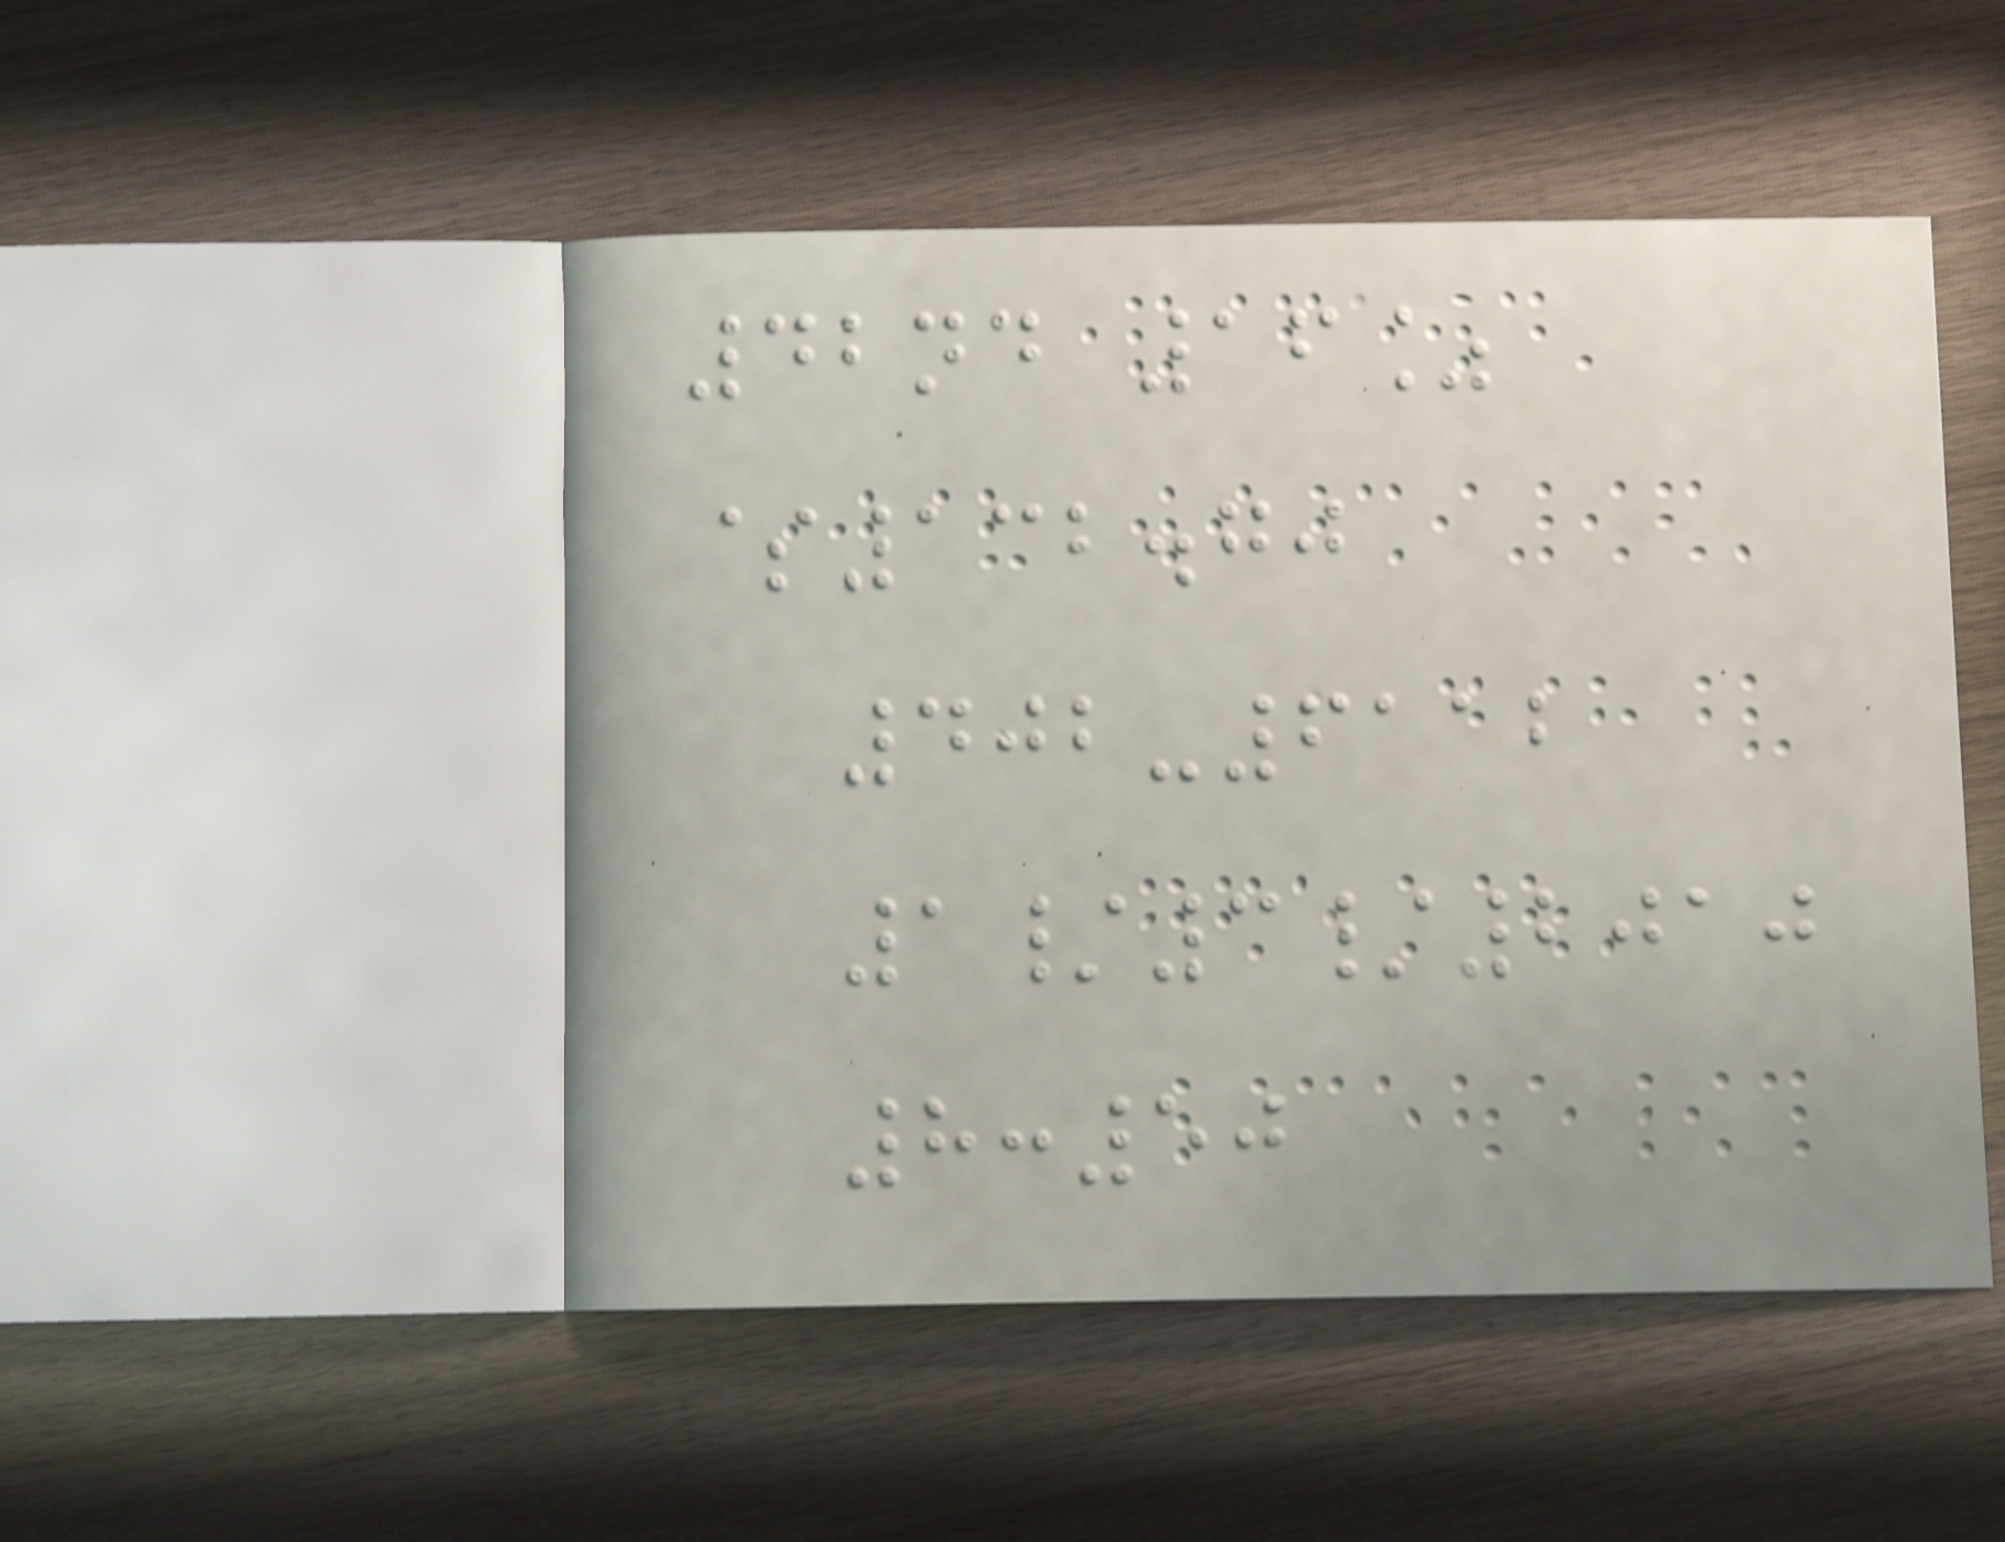42nd 16%
$132.70
402-6112
1/3/2010
8:50
